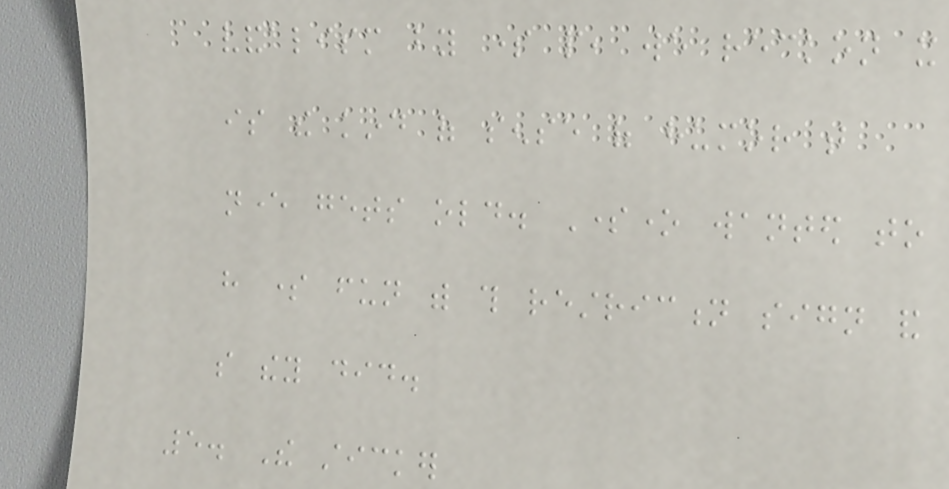vandalism by some people, we reckon it
is the kind of sense of humor that
never gets old. Someone wanted to
have some fun with this restriction sign and
so they did.
5. The sticker
